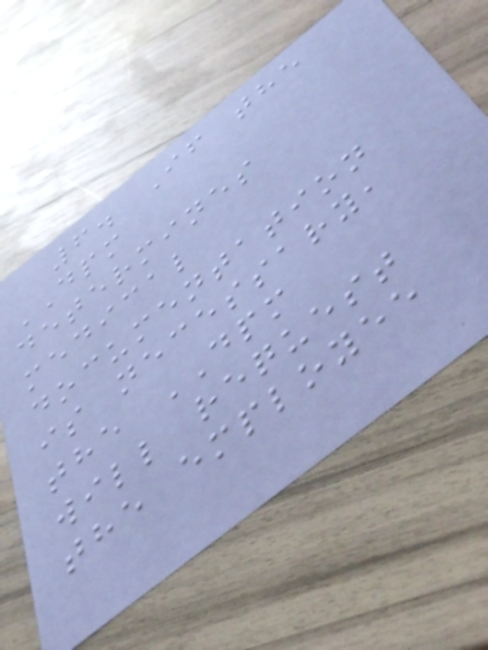6. If the
DPM
determines
medical
documentation
is necessary,
the DPM
will request
the employee
